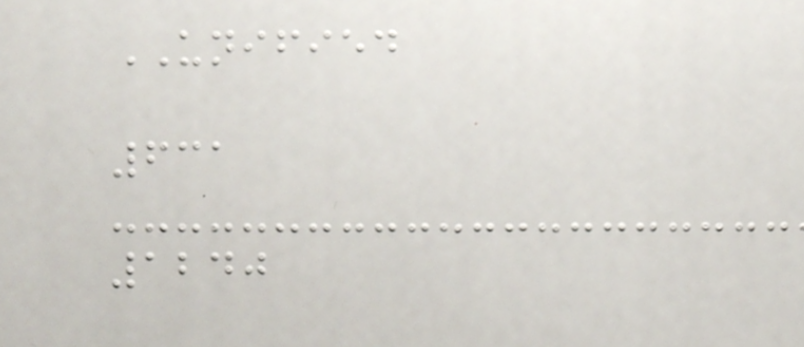UNIFIED
631
1240
